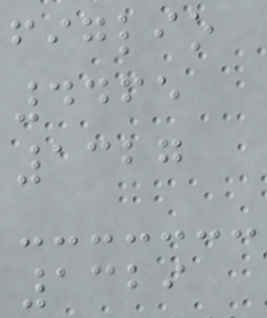figlio
4465
1327
1329
